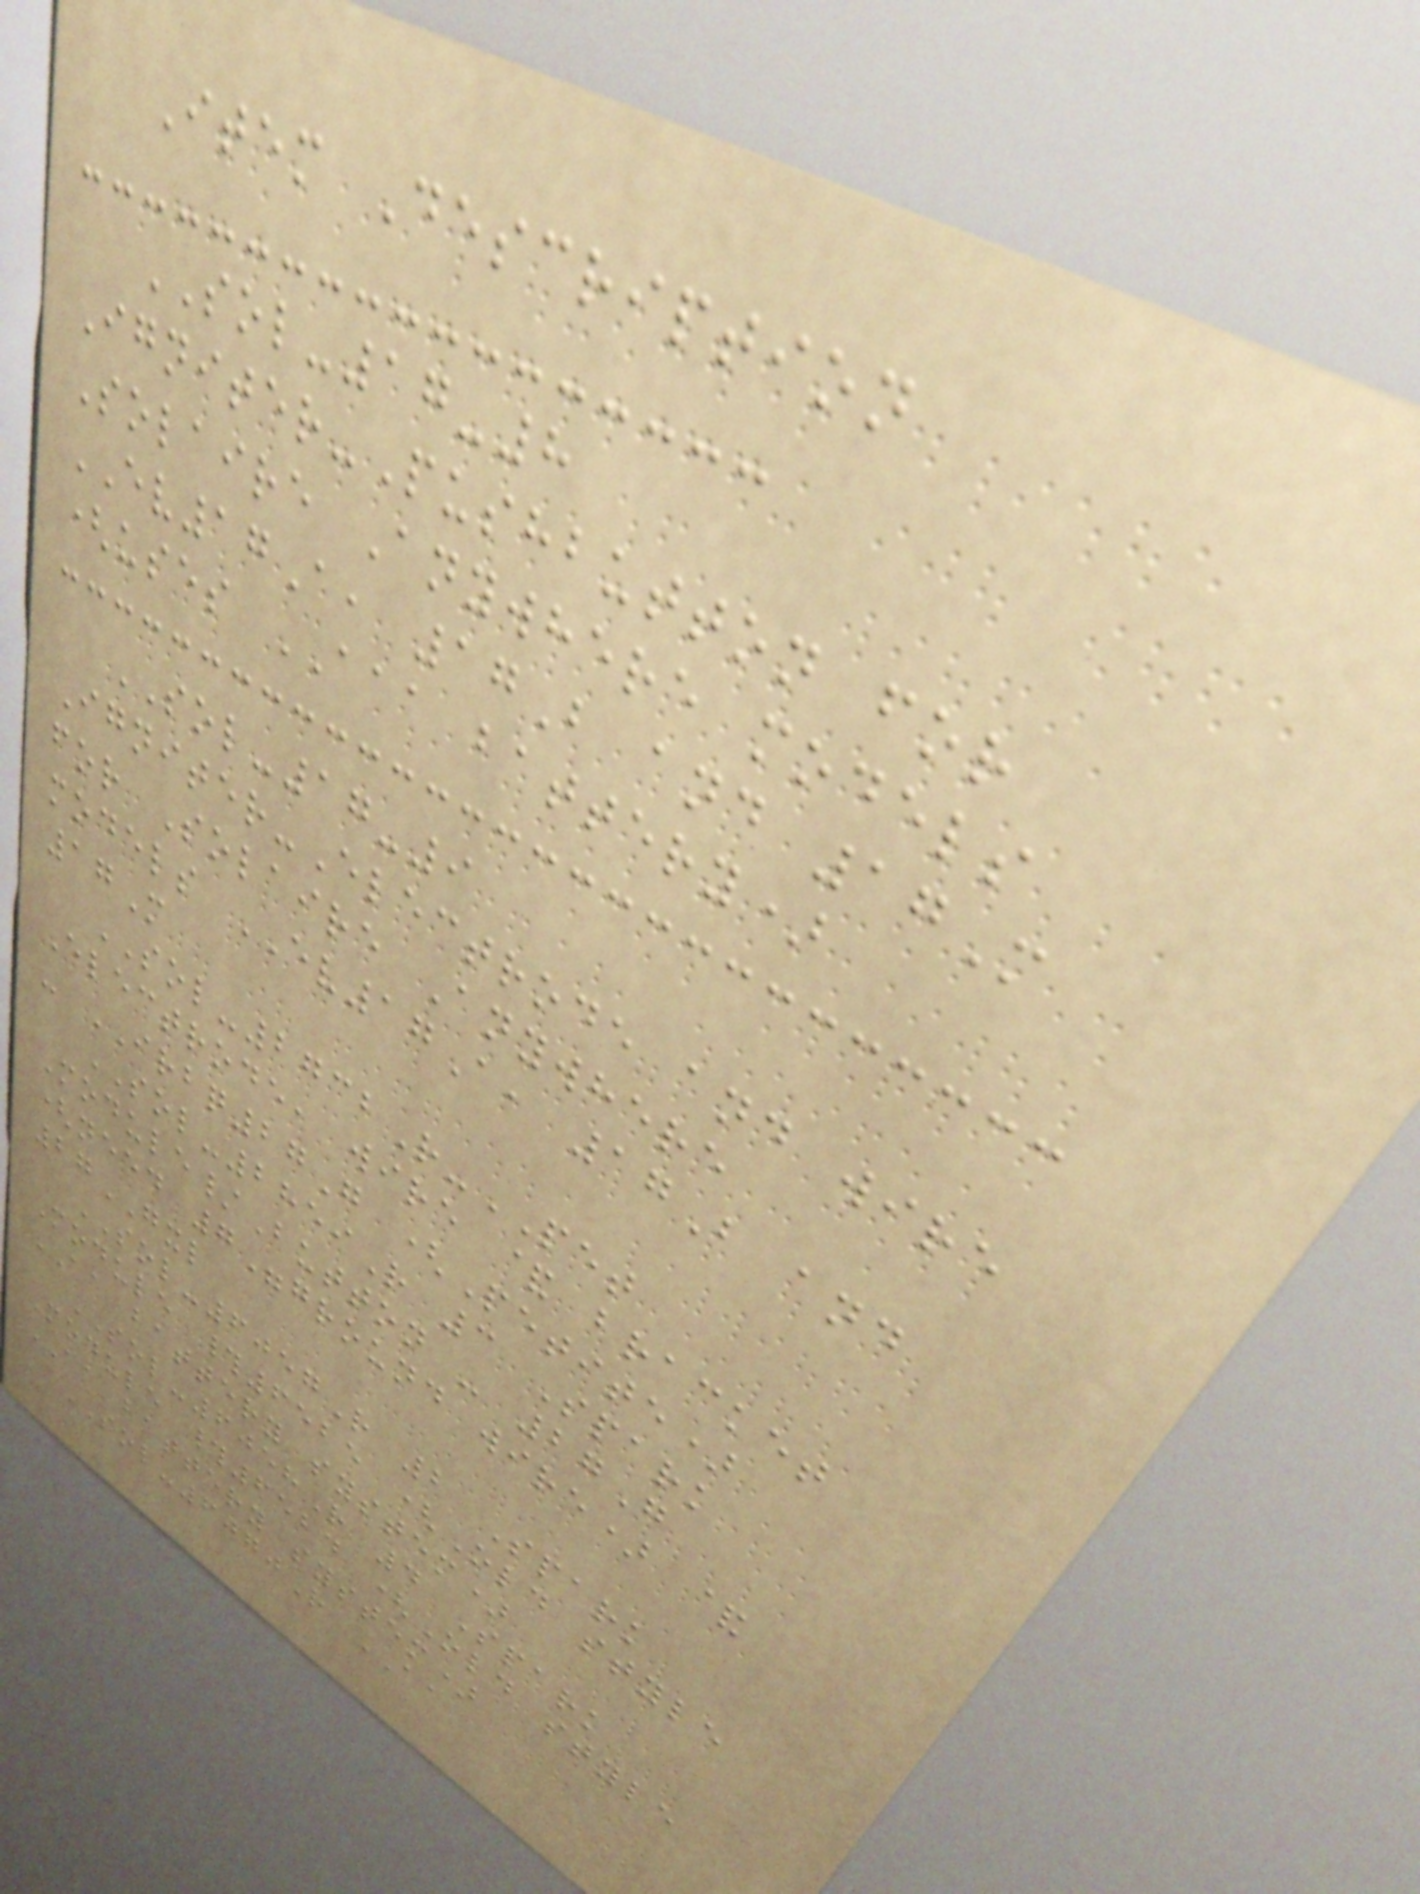Item Description
SOL-17-8
Igniter-Pushbutton for
Solaire Anywhere models
EV17A, 17B and 17M
(uses AAA battery)
SOL-17-9
Igniter-Electrode and wire
for Solaire Anywhere
models EV17A, 17B and
17M
SOL-2732R-PET
Electrode, wire & bracket
- IRBQ27G (Petite)
SOL-2859R 3 Spark
Module/Button - 27G
(need 7"ground wire) &
27GXL
SOL-6057R 2 Spark
Module #6525 (Old style
AA battery system)
SOL-6058R 4 Spark
Module #6524 (Old style
AA battery system)
SOL-6070R AA
